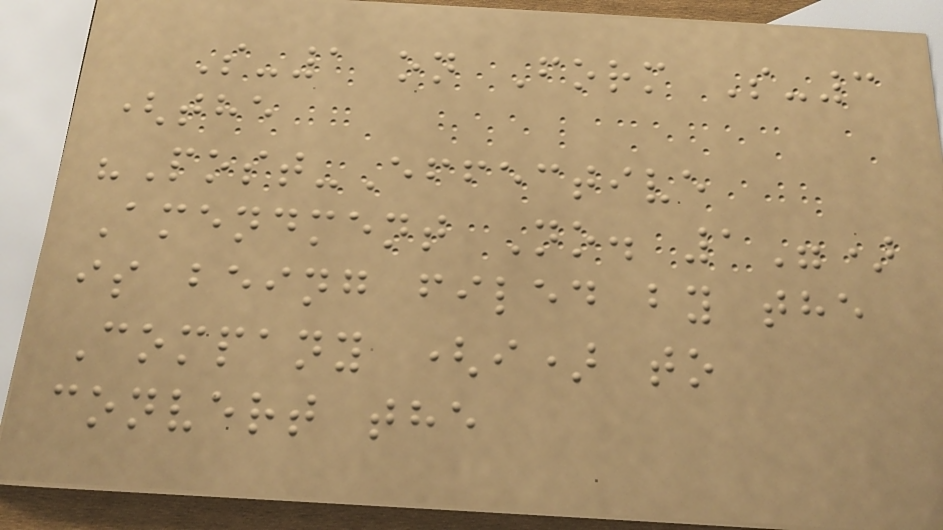S-1 on Form S-3
(the
"Post-Effective
Amendment No. 1")
is being filed by the
Company (i) to
convert the
